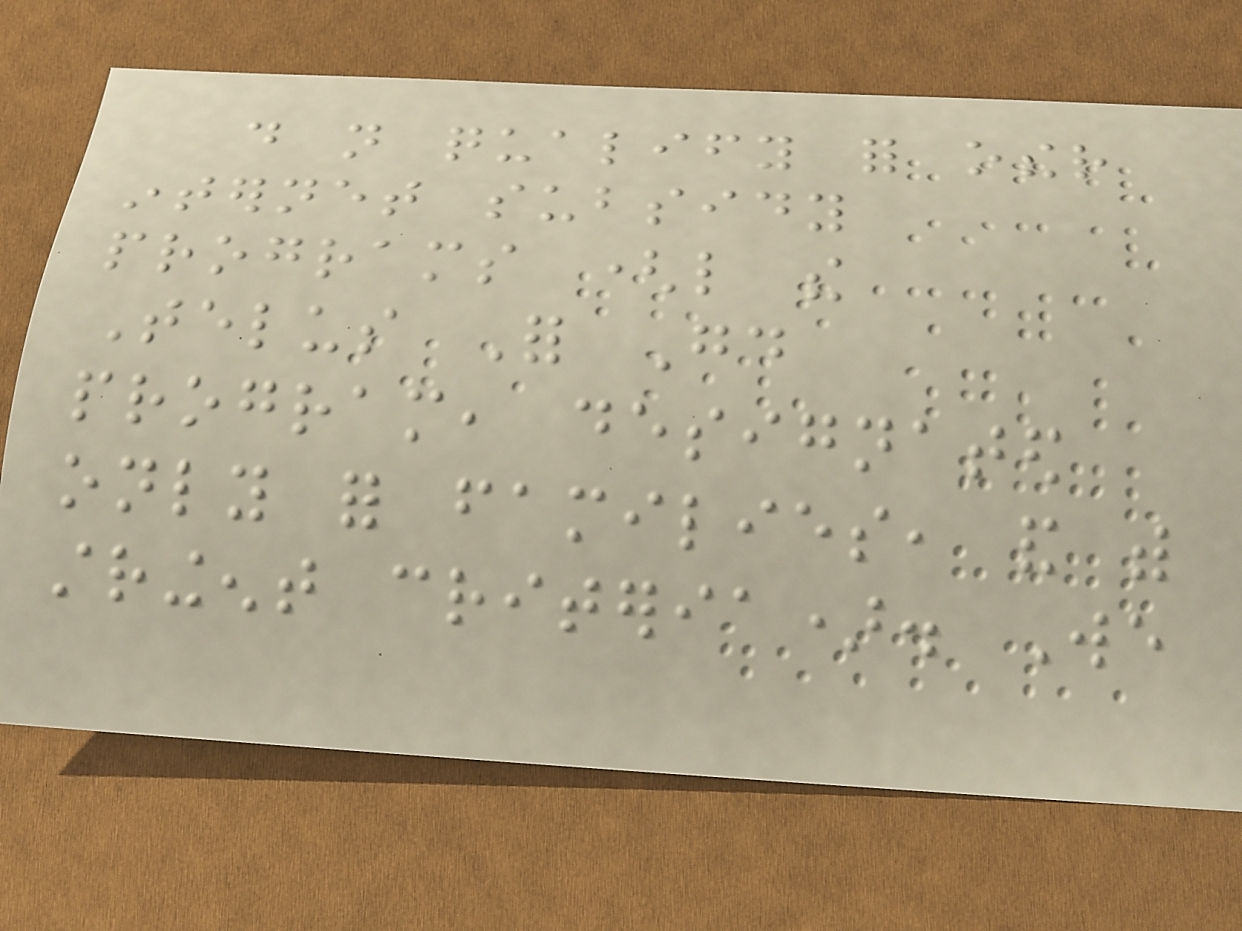do not qualify for other
internet subsidy
programs (like the
Telus For Good
program, designated
only for families, and with
stringent criteria). We
